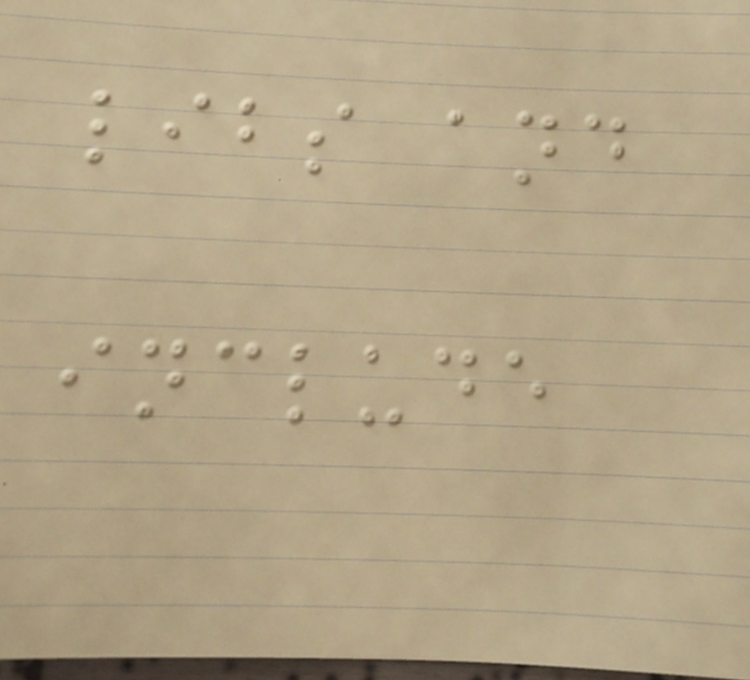libs and
include
